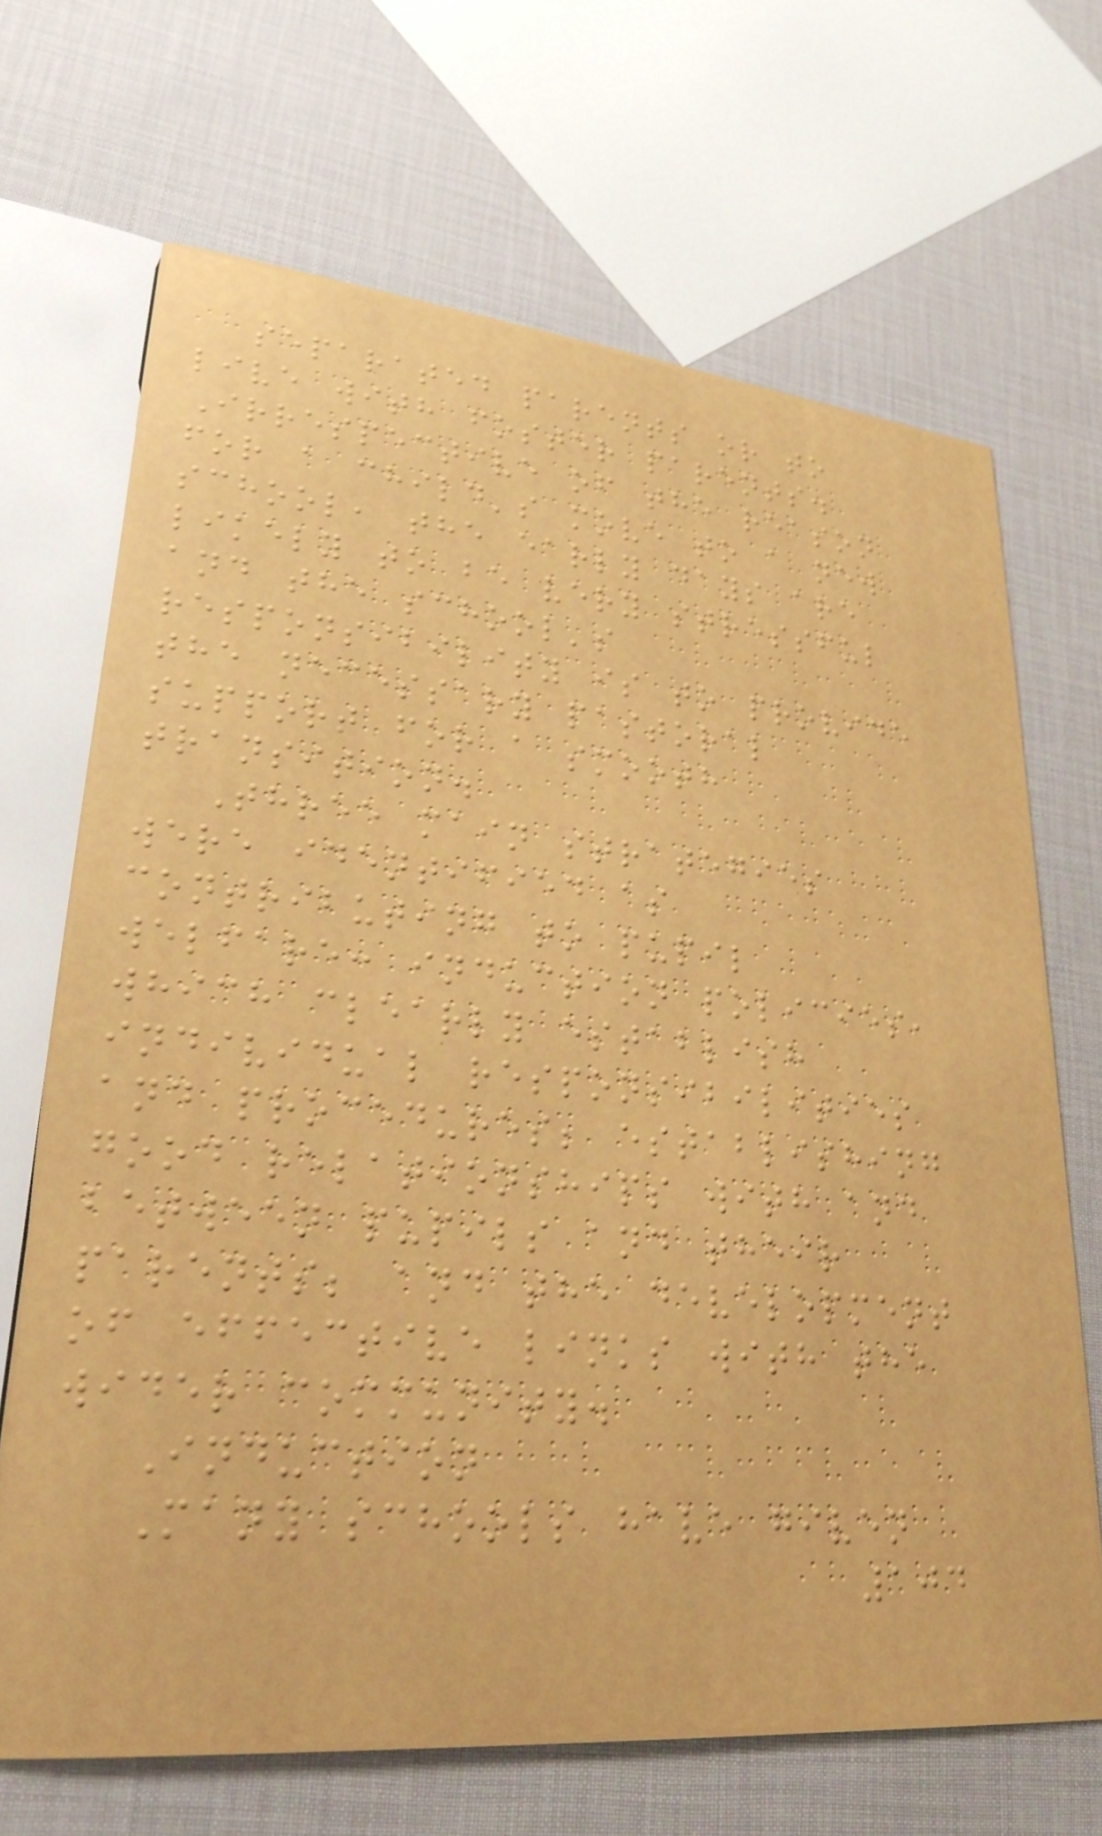separated parents or to
live with foster parents.
Irrespective of the reason
for a child's move to a new
school, the early days are
likely to be very stressful
and the school's
responsibility is to provide
the necessary pastoral
support for a smooth
transition.
Three main strategies
were identified as
contributing to pupil
welfare: induction policies,
which clearly establish
individual responsibilities
and procedures; establishing
good relationships with and
between pupils and their
parents; and the development
of effective links with the
wider community.
Induction
Many schools have given
104
